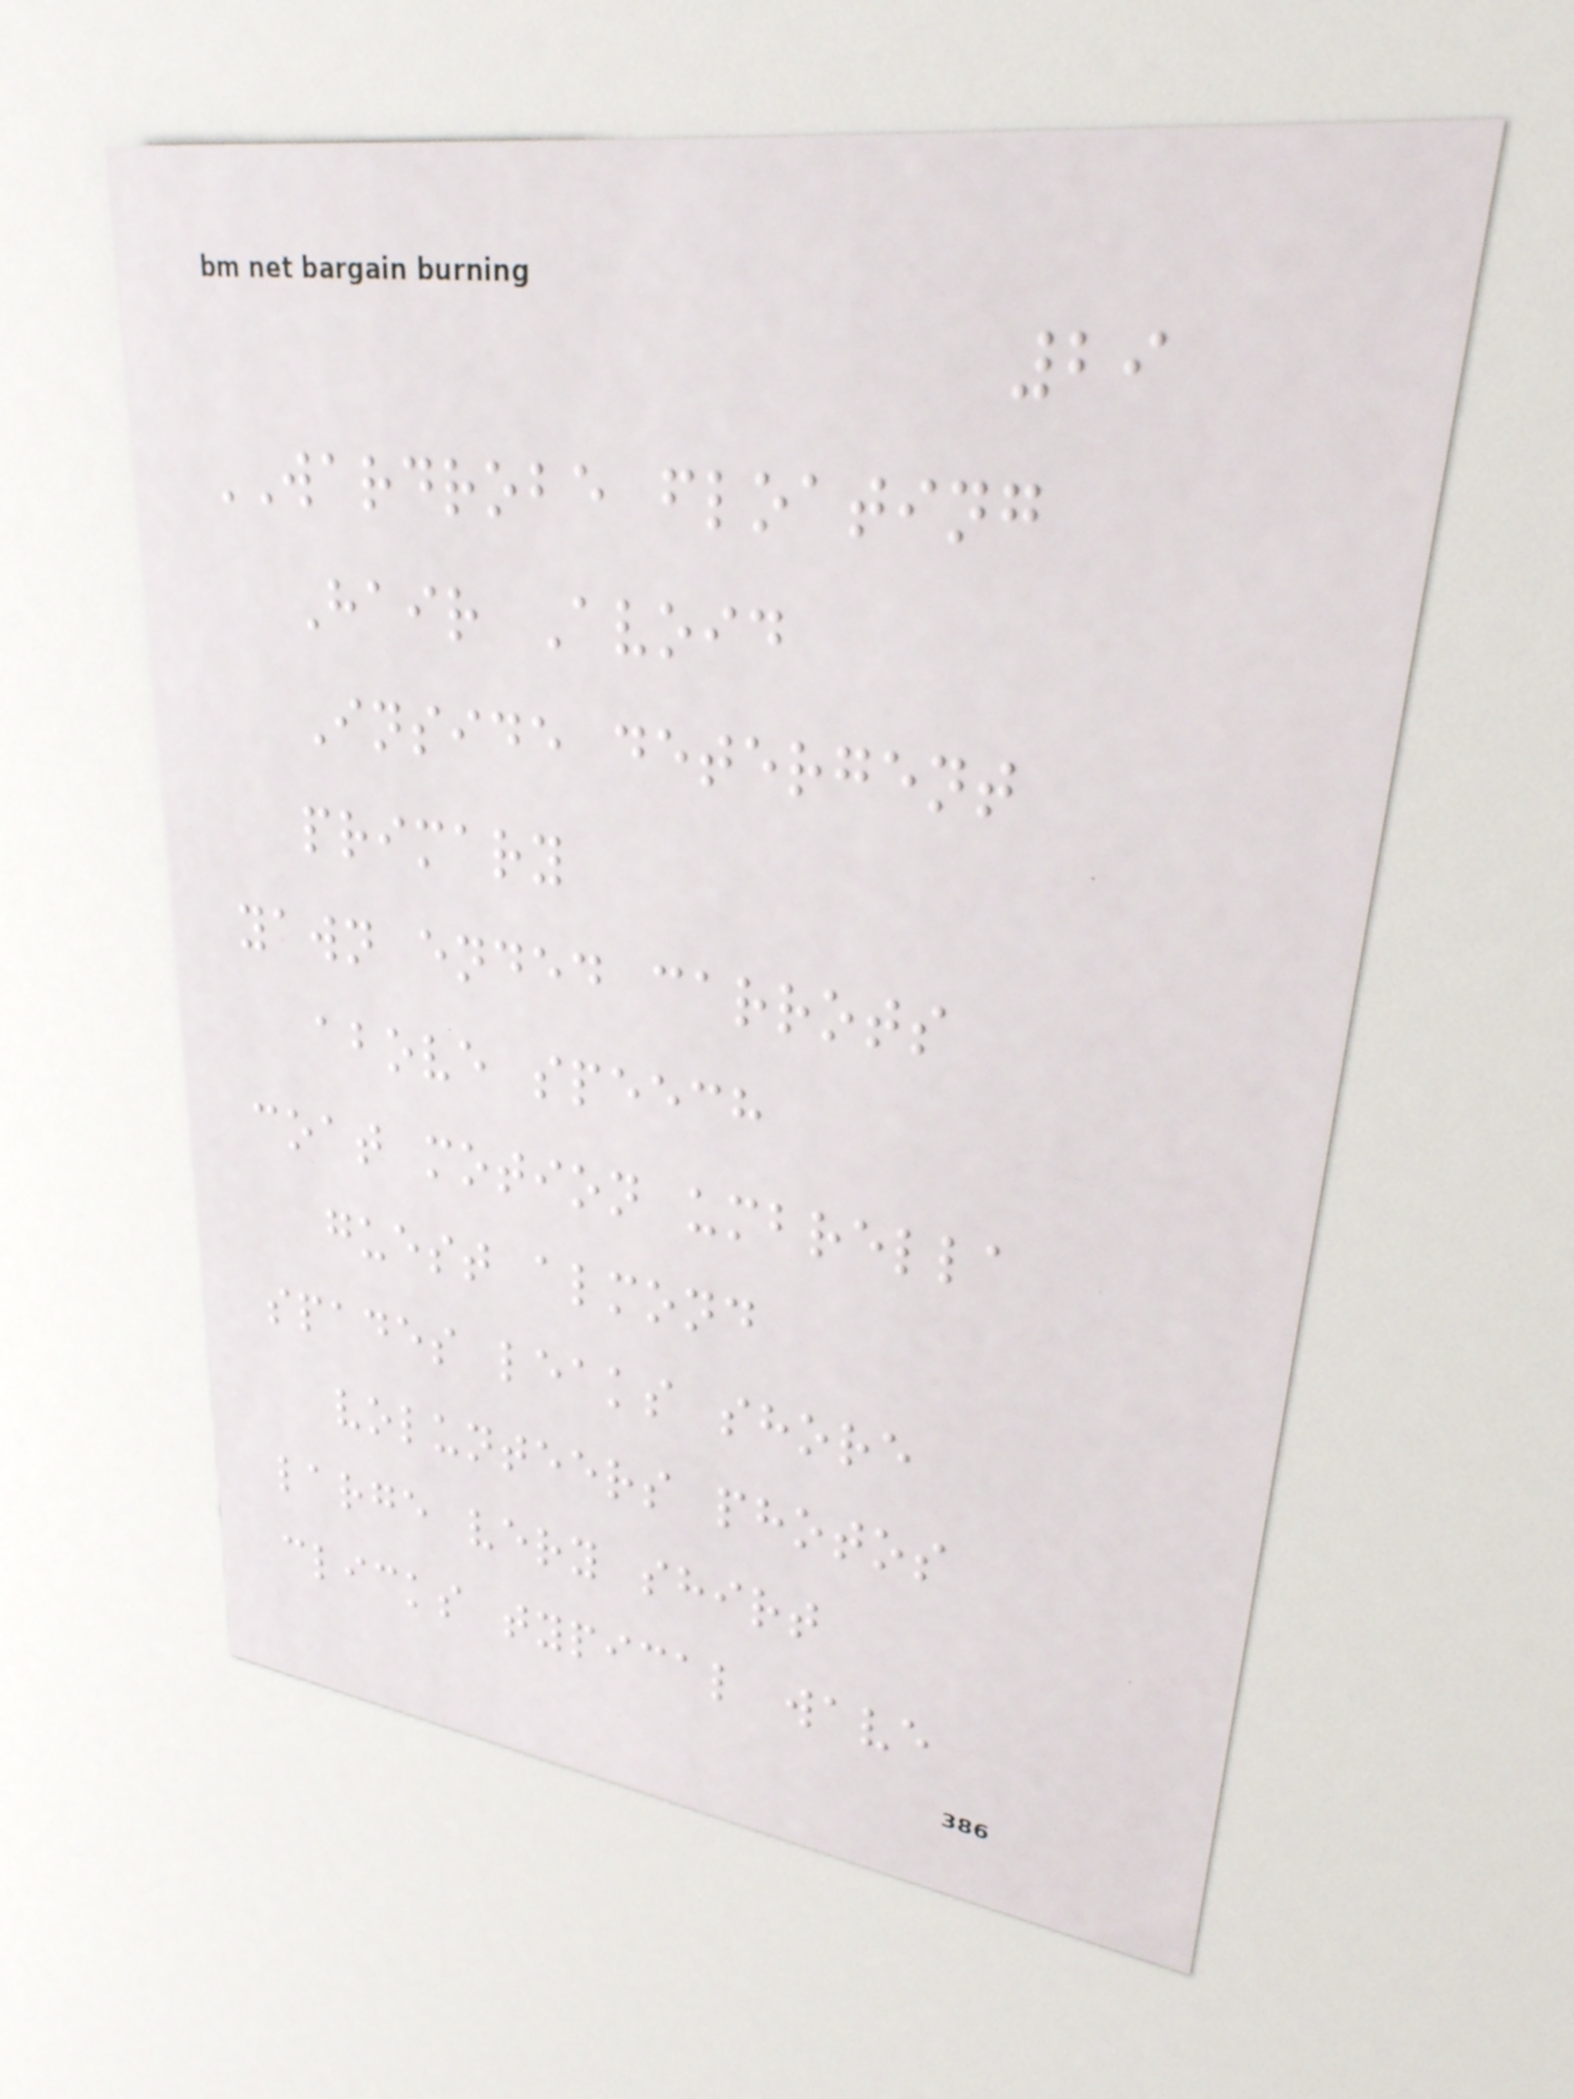29
WARDROBE floating
Hair Avoid
Inside detergent
primary
yawn ended carrots
above speech
coat motion umbrella
guest almond
spades leaks shore
volunteers photos
large very shirt
clicks typical wave
